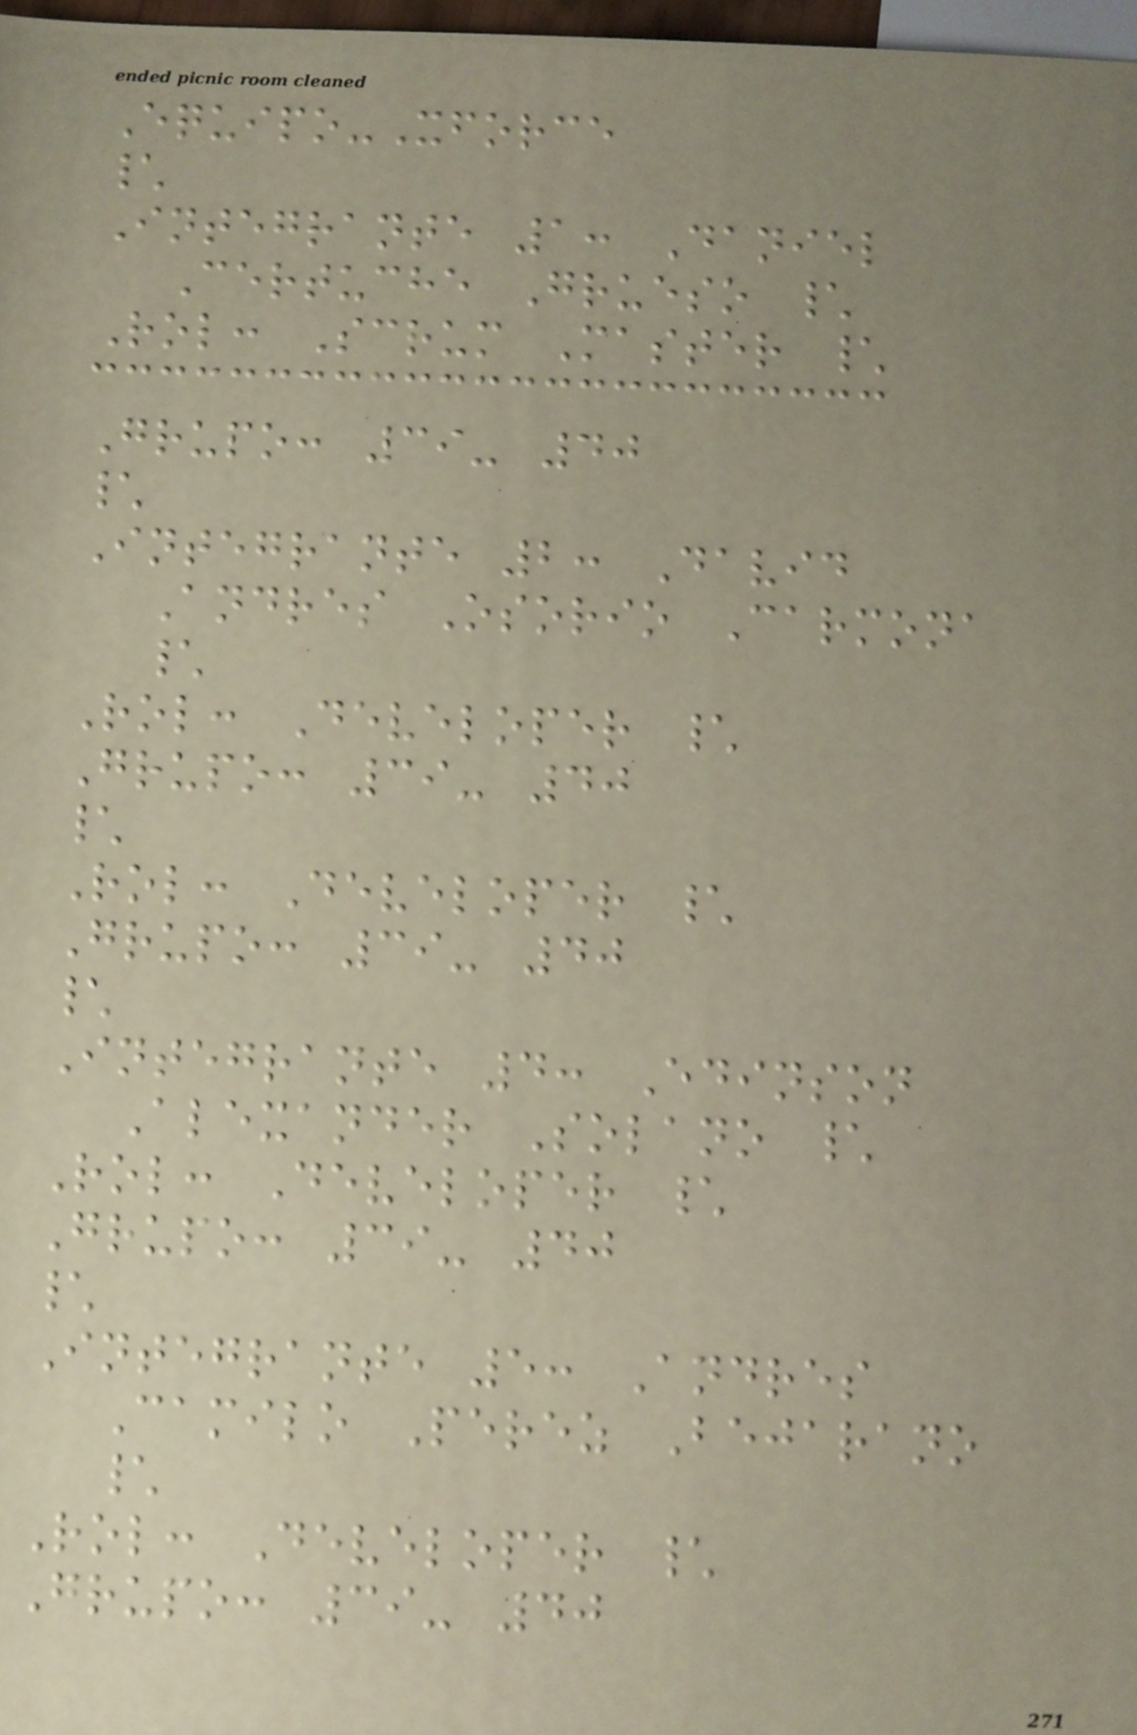Equipo-Xforce
\
Integrante 1: Daniel
Certuche Grueso \
Rol: Scrum Master \
Grupo: 39- 40
\
Integrante 2: David
Andres Osorio Carmona
\
Rol: Developer \
Grupo: 39- 40
\
Rol: Developer \
Grupo: 39- 40
\
Integrante 4: Edinson
Alexander Solano \
Rol: Developer \
Grupo: 39- 40
\
Integrante 5: Andres
Camilo Perez Bejarano
\
Rol: Developer \
Grupo: 39- 40
